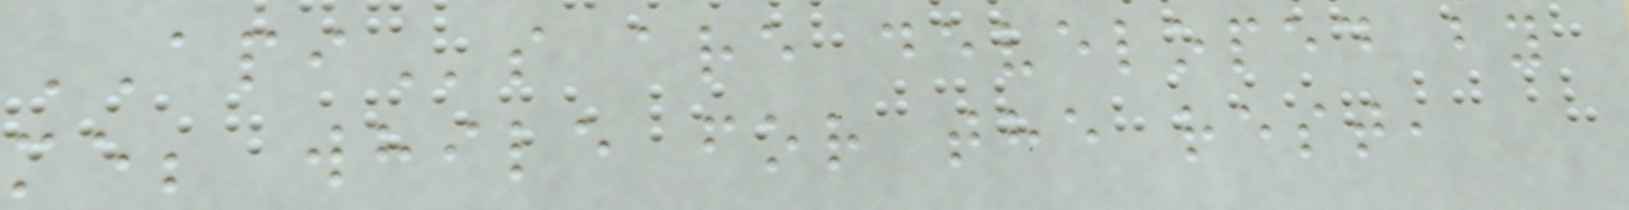APIs are developed by
me; while for the rest,
